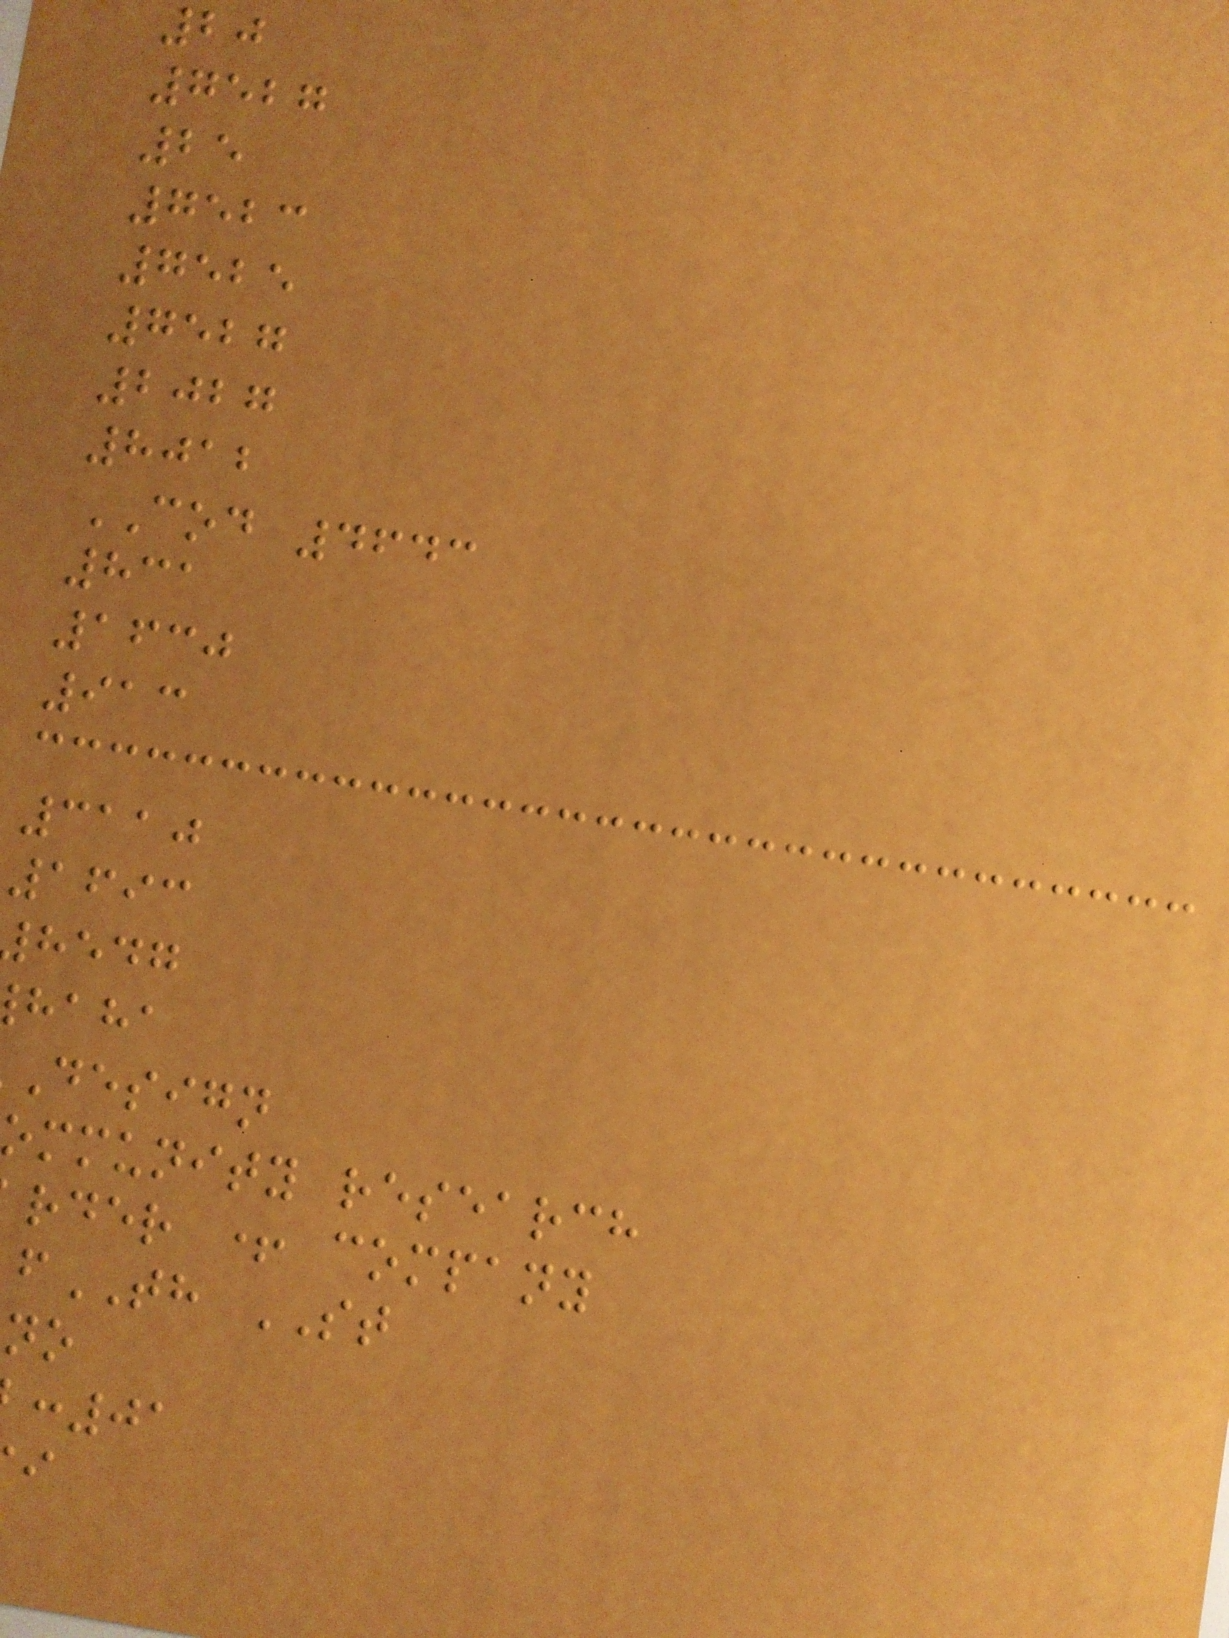20
7527
25
7523
7525
7527
2027
8012
COD 4643
831
1630
913
3110
1693
hedg
haha
design
ommunity research
rder + company
TH ST
:01
